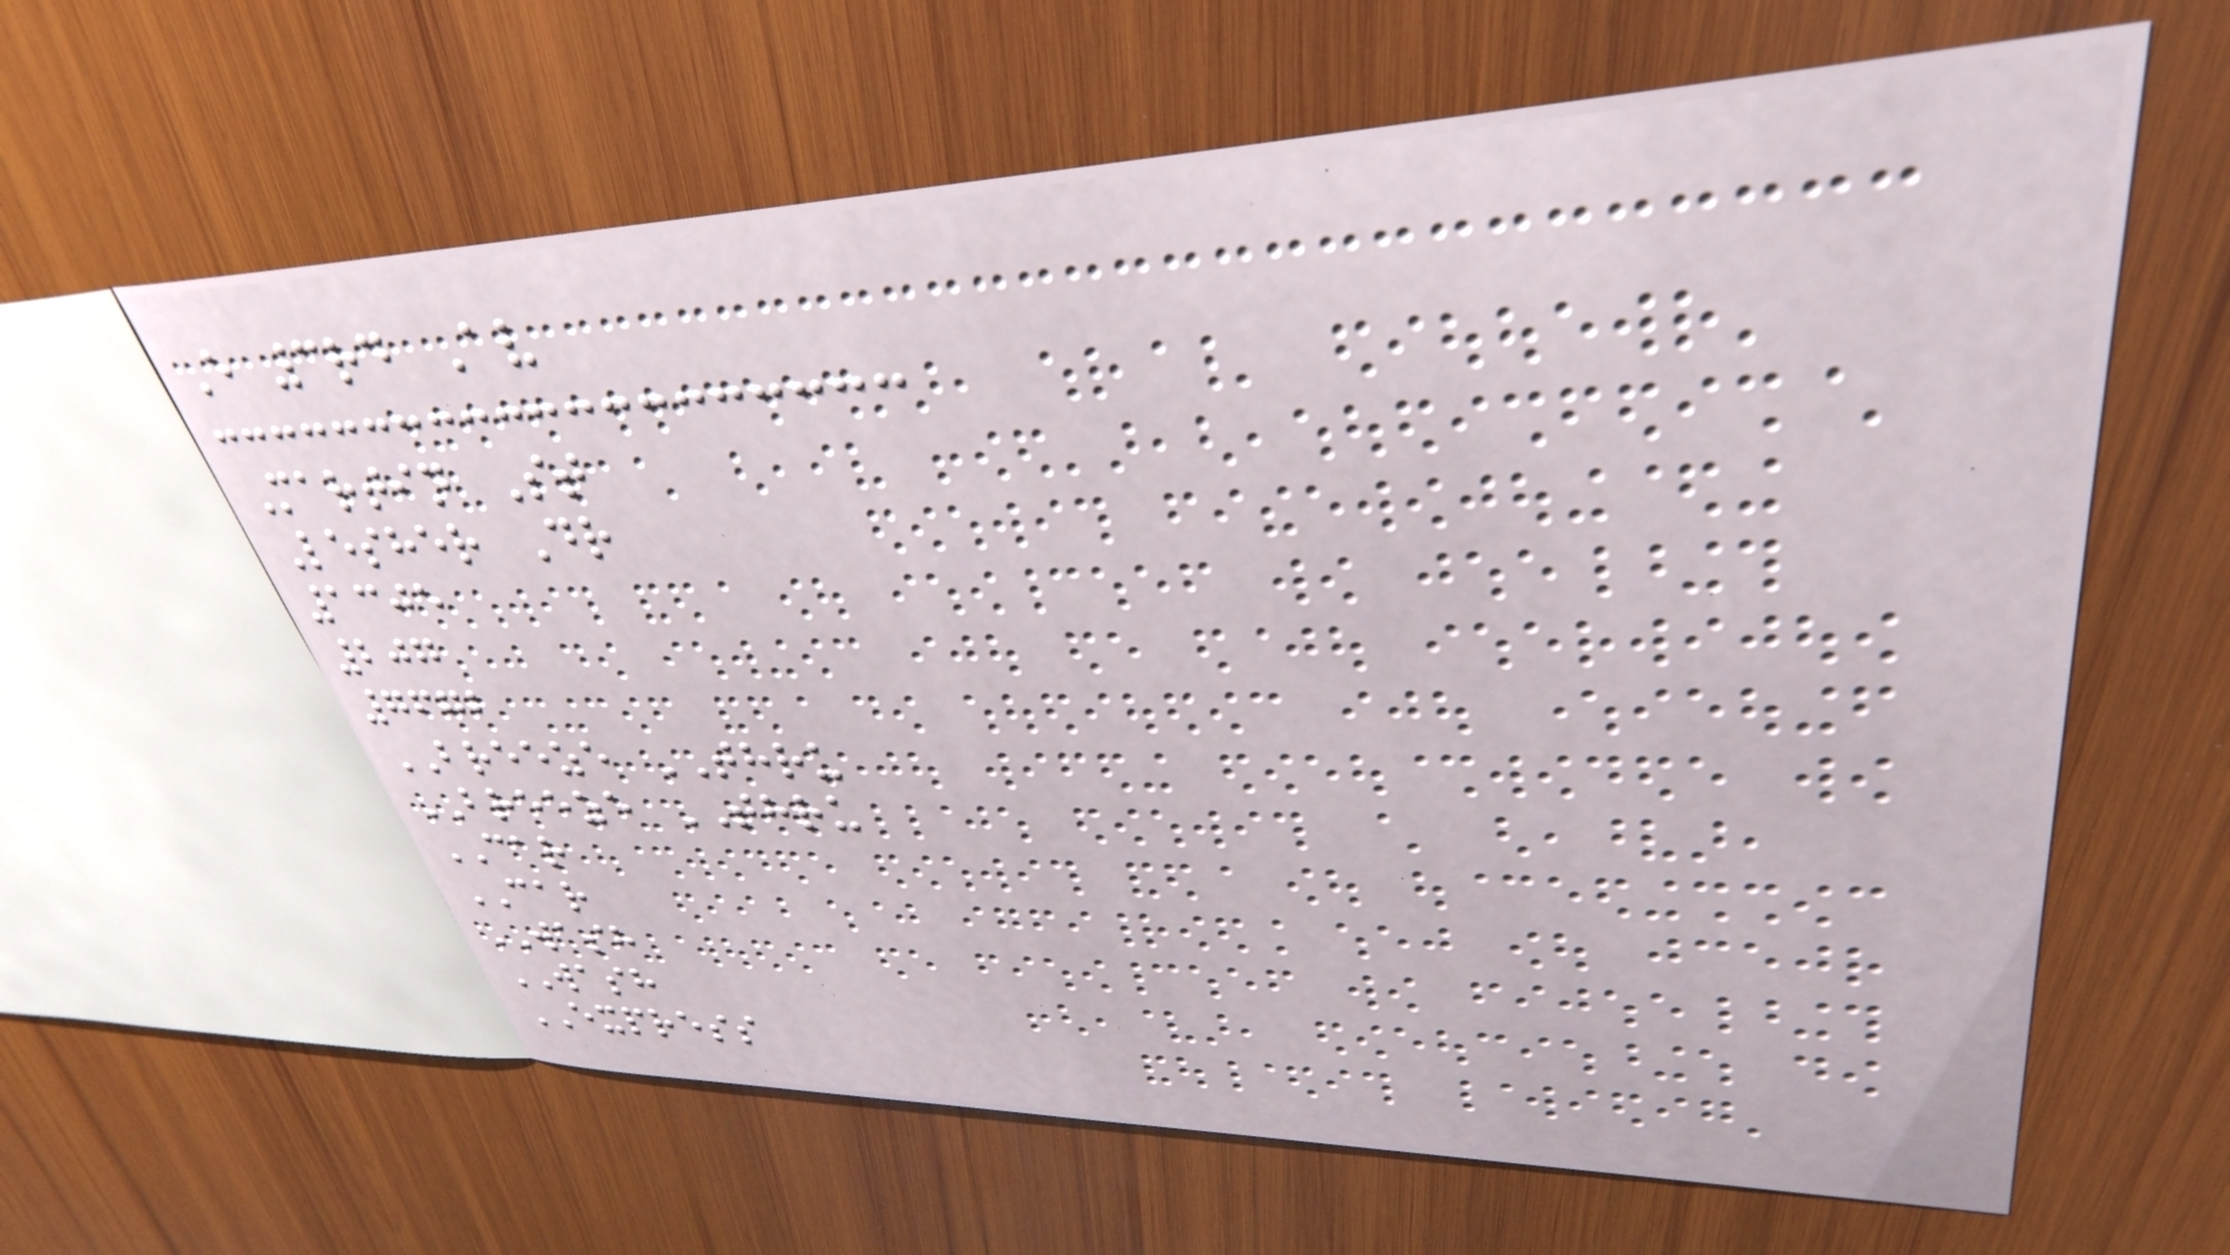E 3rd Av
Martin St
Lesher Dr
1305
207
7672
BREEZE THRU
BREEZE THRU
CAR
CAR
WASH
WASH
EXPRESS
